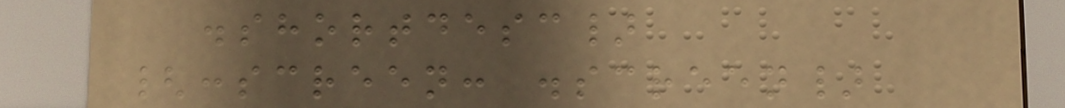.shortdesc}
{:screen: .screen}
